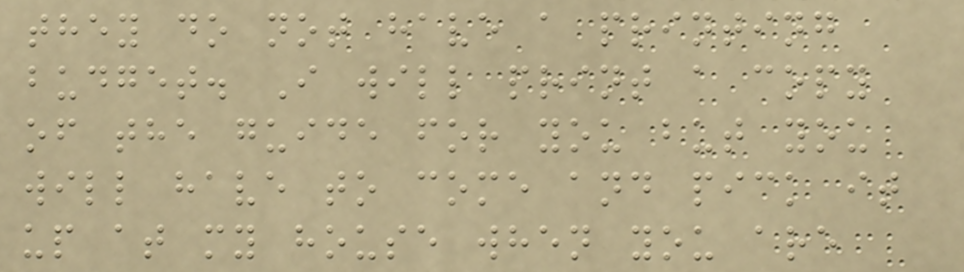they do not have a printing
budget. I will print a copy
of the guide for you but you
will have to come and pick it
up at my house when you are
